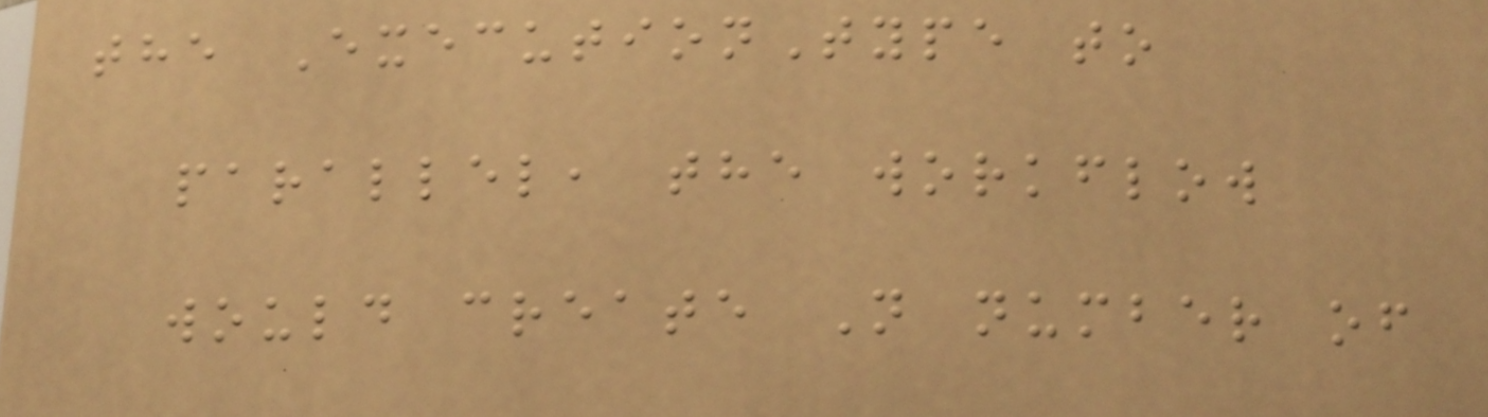the ExecutionType to
parallel, the workflow
would create N number of
